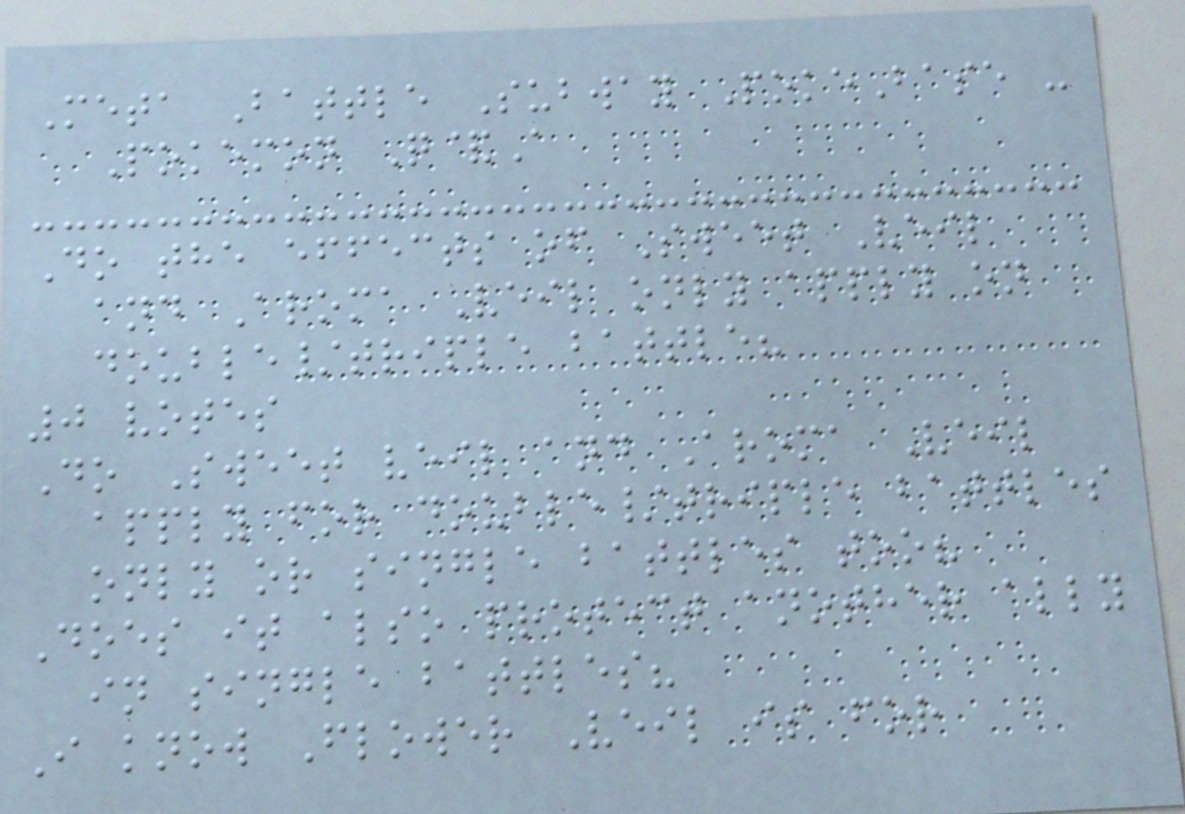Meta Battle Subway PokeBase -
Pokemon Q&A
Do the effects of Sweet Veil
and Aroma Veil only apply on
double/triple battle?
0 votes
Do Sweet veil and Aroma Veil
apply for double/triple battles
only or single battles too?
Does it also protect another ally
in single battles?
I know Flower Veil is for
